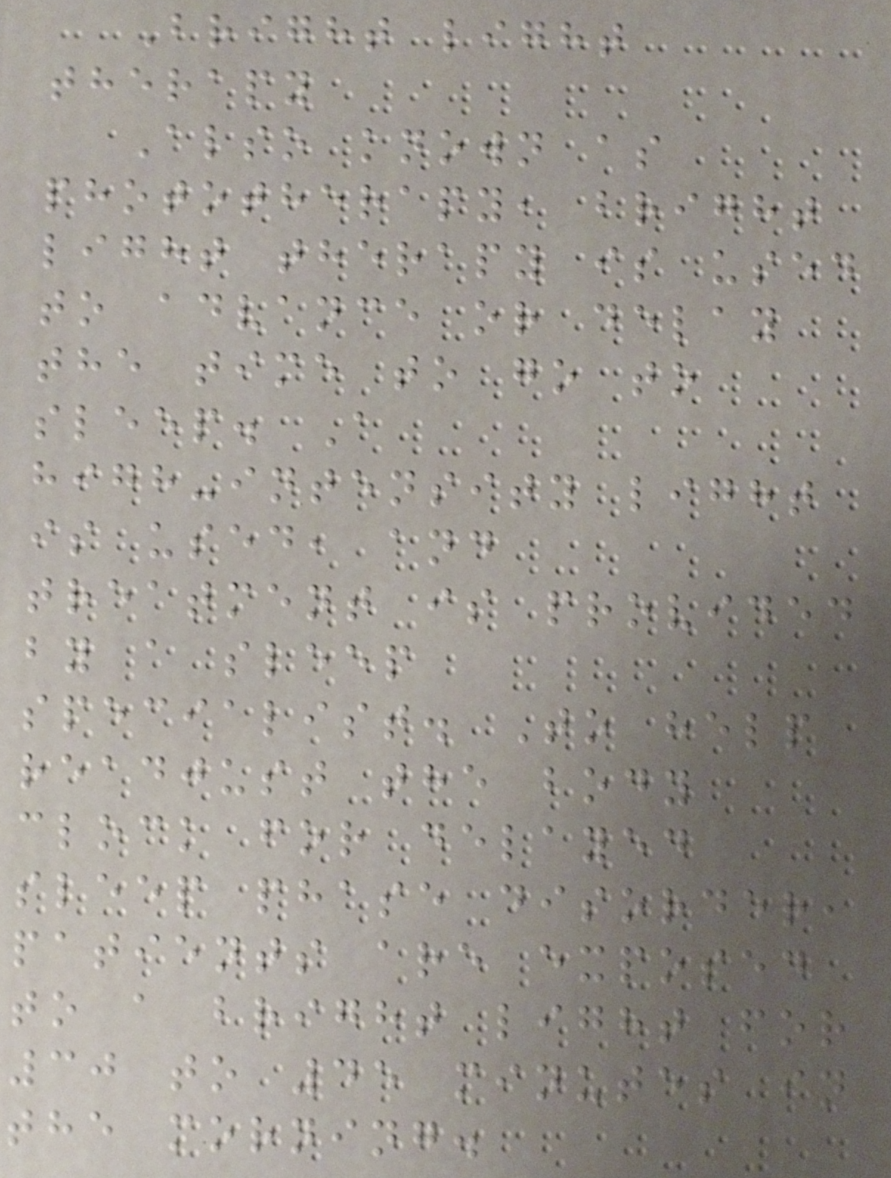Bright light
therapy
Also known as
phototherapy, bright
light therapy is used
to advance or delay
the time to go to
sleep. A
high-intensity light
is used, and
treatment is provided
by a sleep
specialist. To help
readjust the body
clock for delayed
sleep phase disorder,
patients are exposed
to a bright light for
30 to 45 minutes in
the morning.
